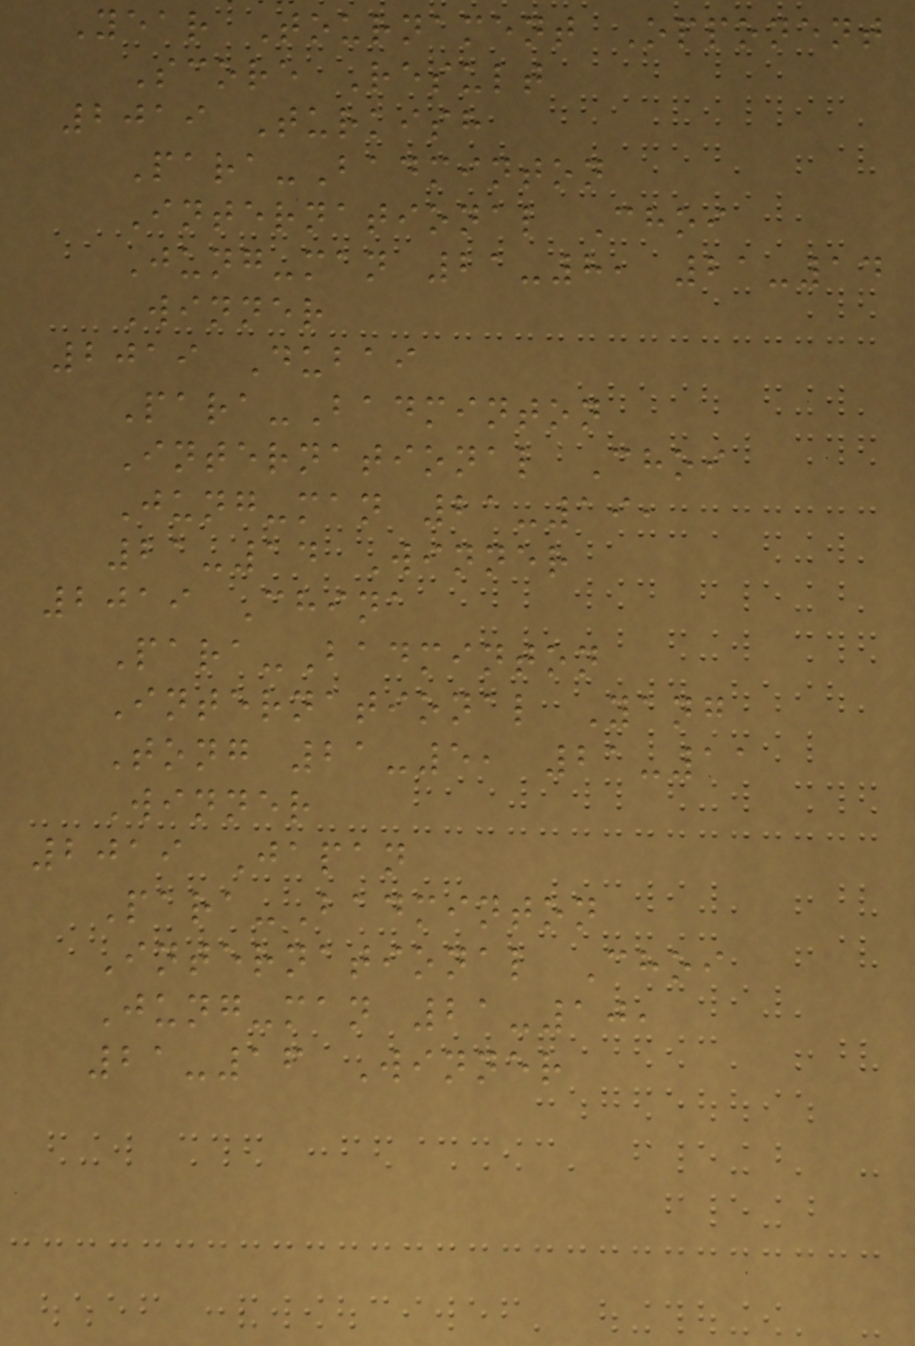Year Tournament Opponent
Score Result
2019 Turkish
Para-Badminton
International Choi
Jung-man 21-8, 21-14
Winner
2019 Dubai
Para-Badminton
International Choi
Jung-man 21-19,
21-14 Winner
2019 China
Para-Badminton
International Yang
Tong 21-5, 21-11
Winner
2019 Japan
Para-Badminton
International Choi
Jung-man 21-10,
21-16 Winner
